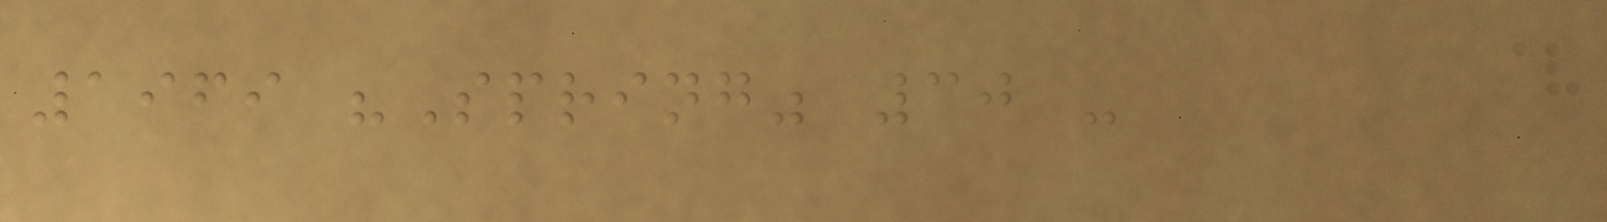1969 "Spring" 30 -
